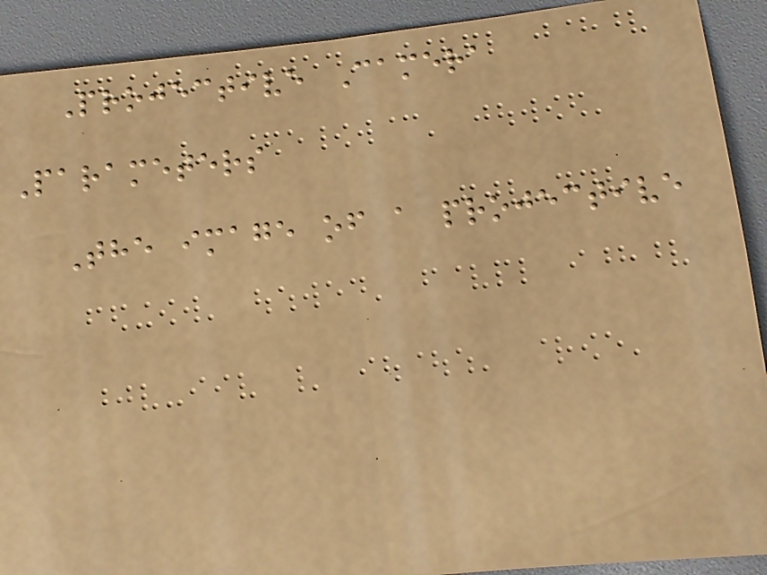Projective Camera
Parameters
The image of a projective
